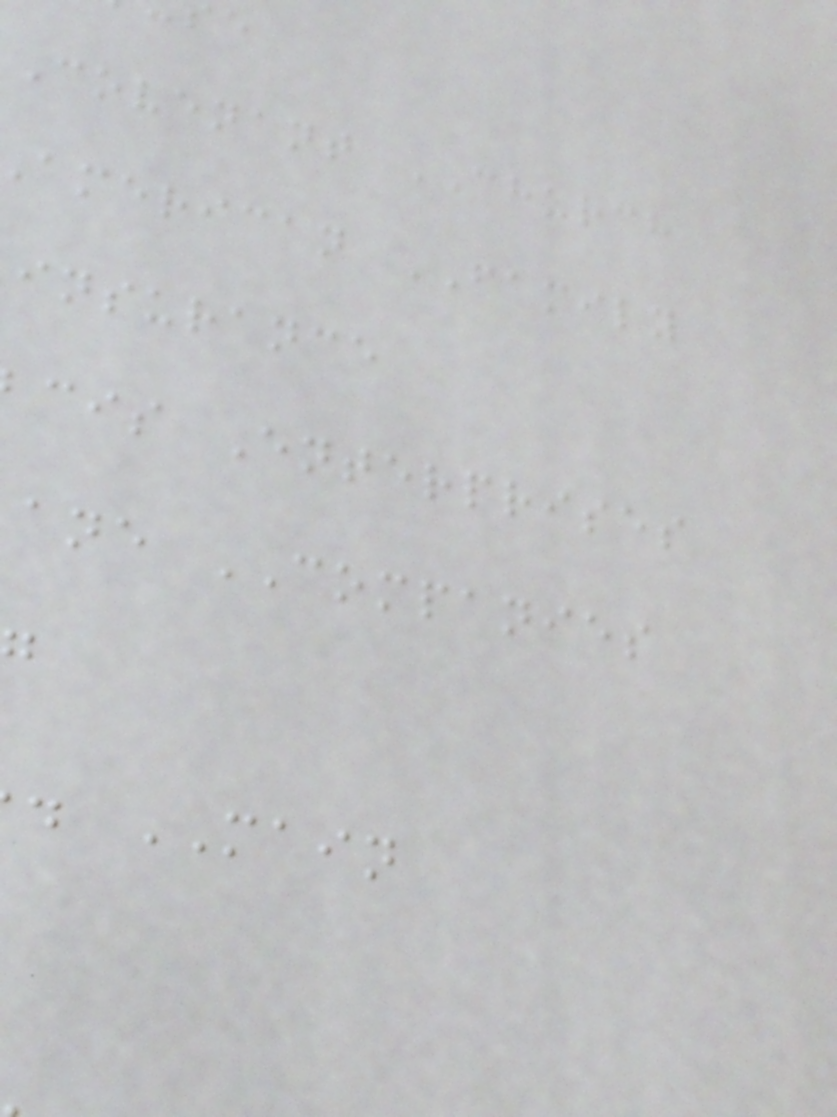covenant CHURCH
american FAMILY
insurance
cis Enterprises
ane COMPANIES
. MAIN
